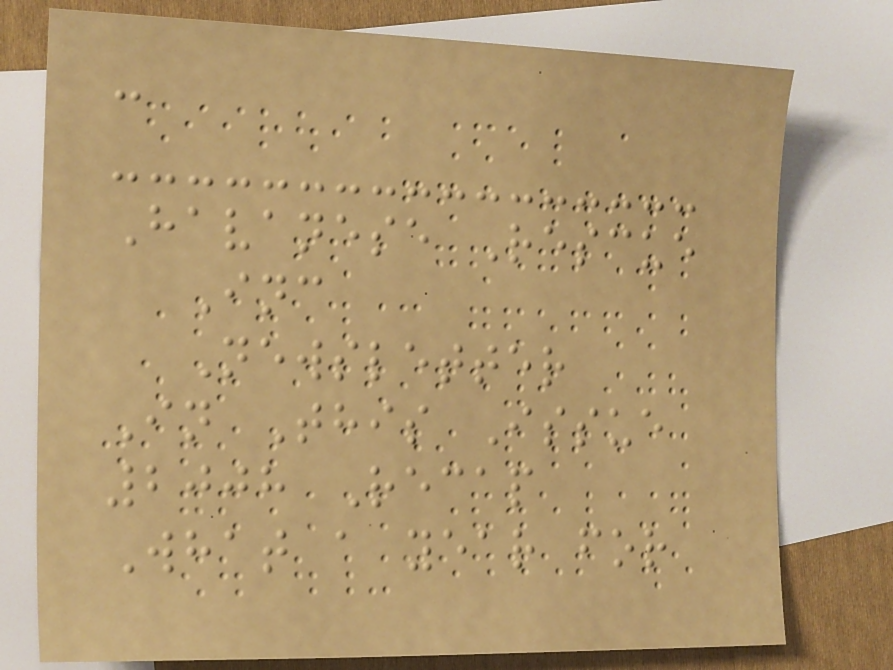:
Havanese Rescue
Inc
Newsletter
In This Issue
2008 Recap
What a year for
